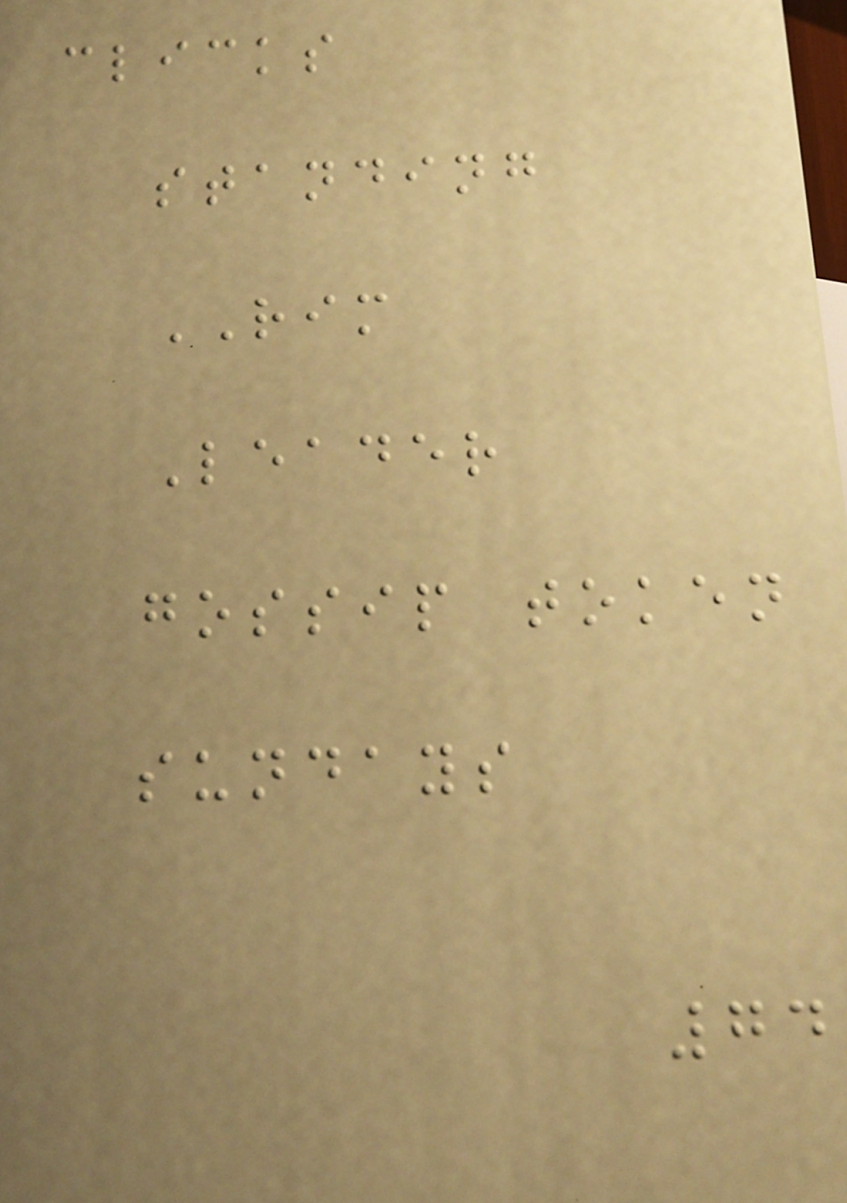clicks
standing
RIM
Leader
gossip token
sundays
74
